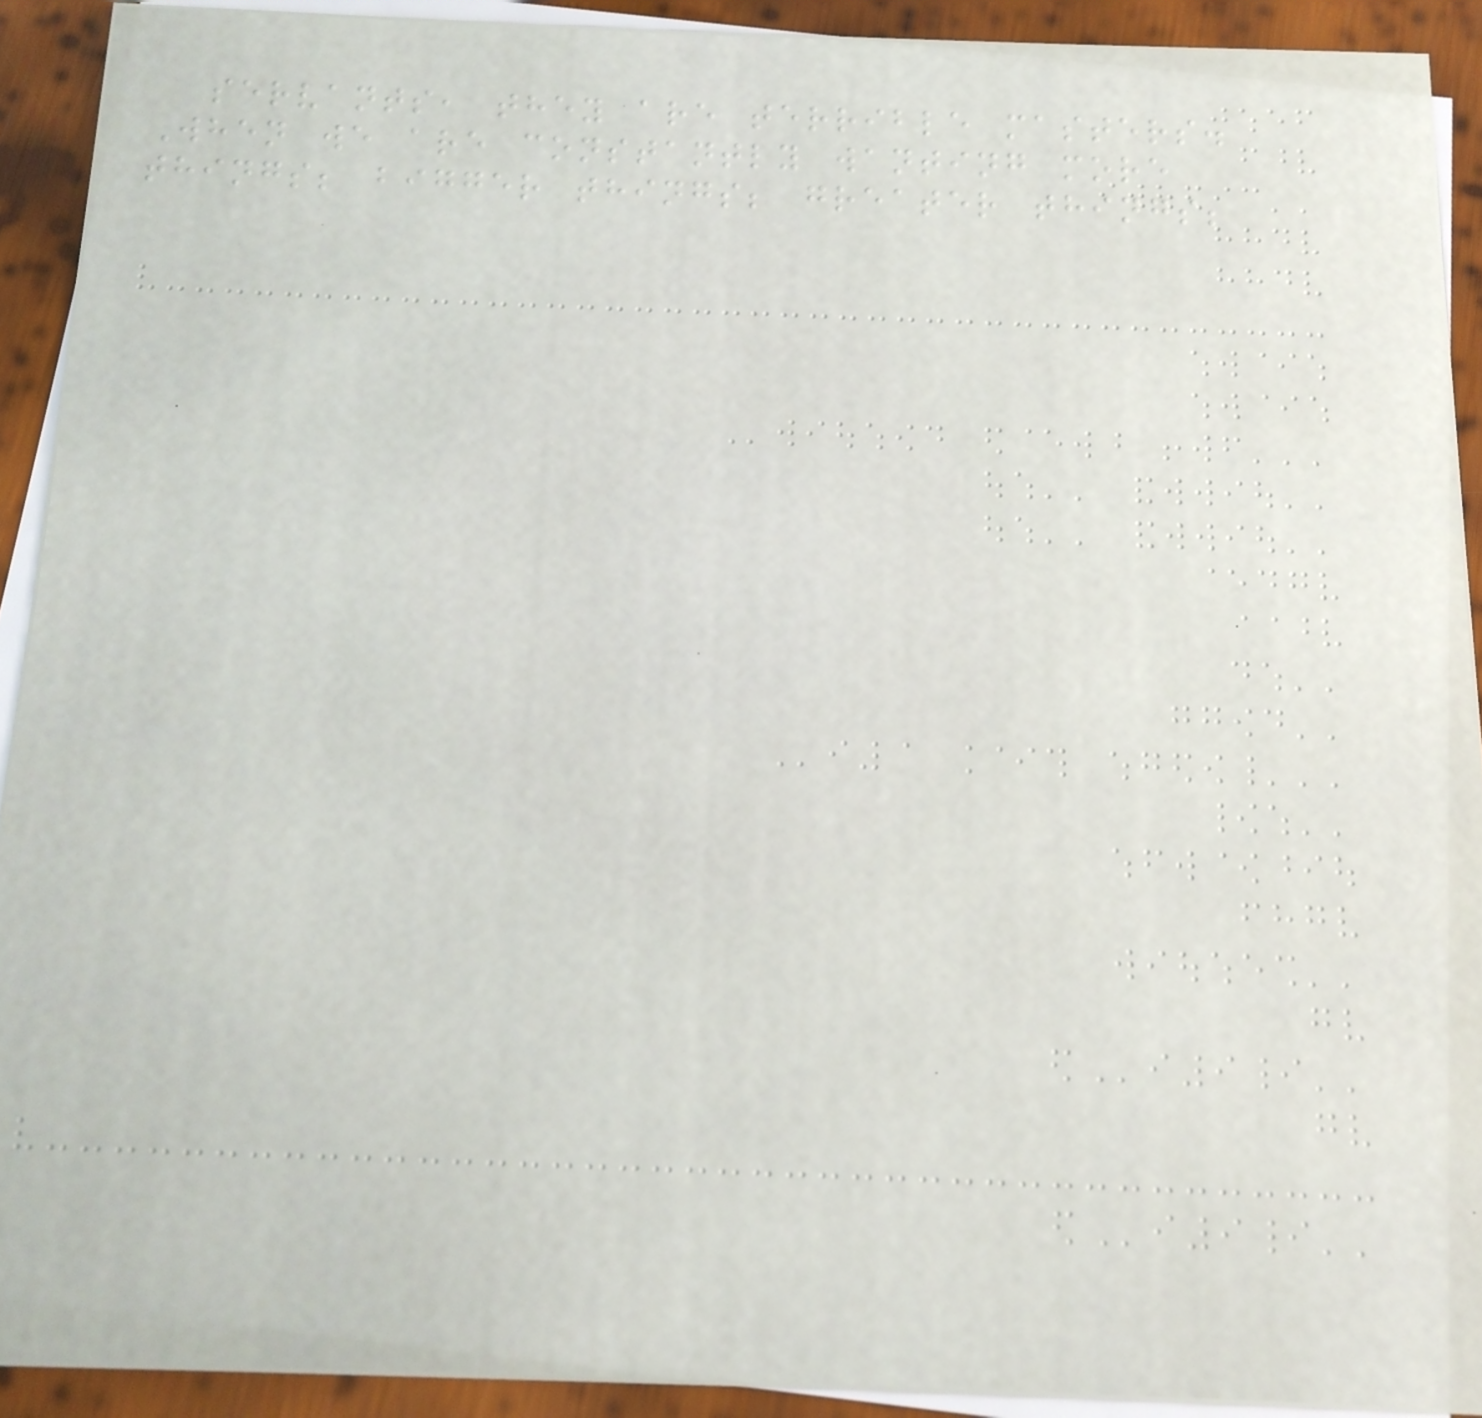servants, they are terrible masters.
When we are constantly wanting more
things; bigger things; greater things;
